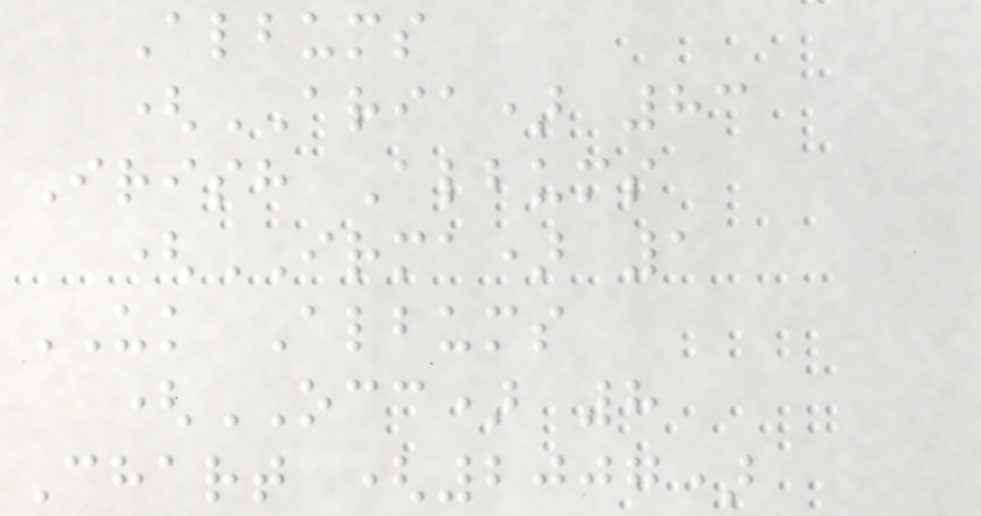Albums
(ARIA) 83
Irish Albums
(IRMA) 1
UK Albums
(OCC) 8
Chart (2007)
